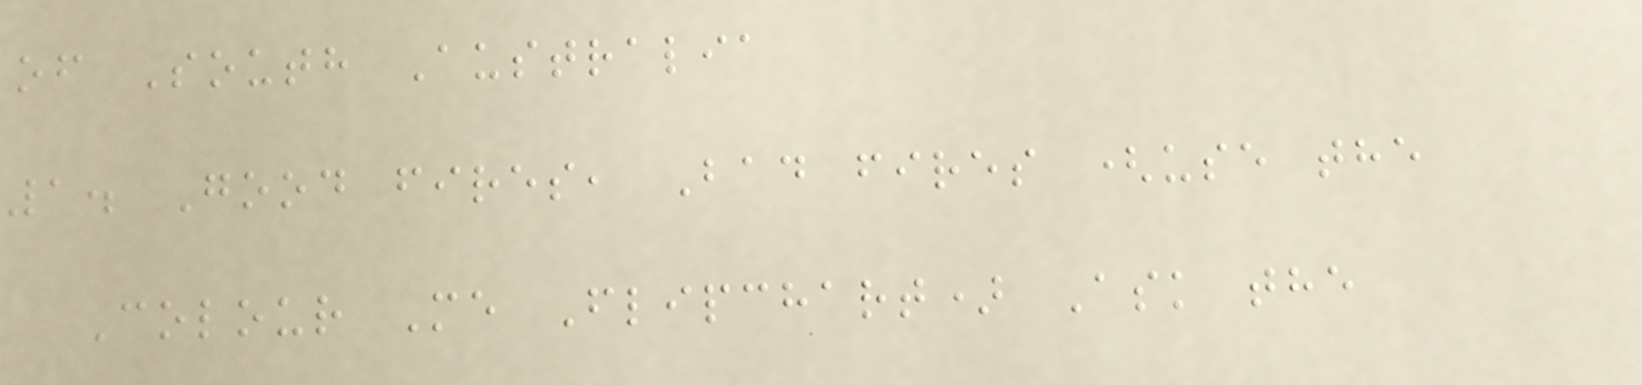of South Australia
1. Good fires, Bad fires (use the
Colour Me Flipchart) Ask the
